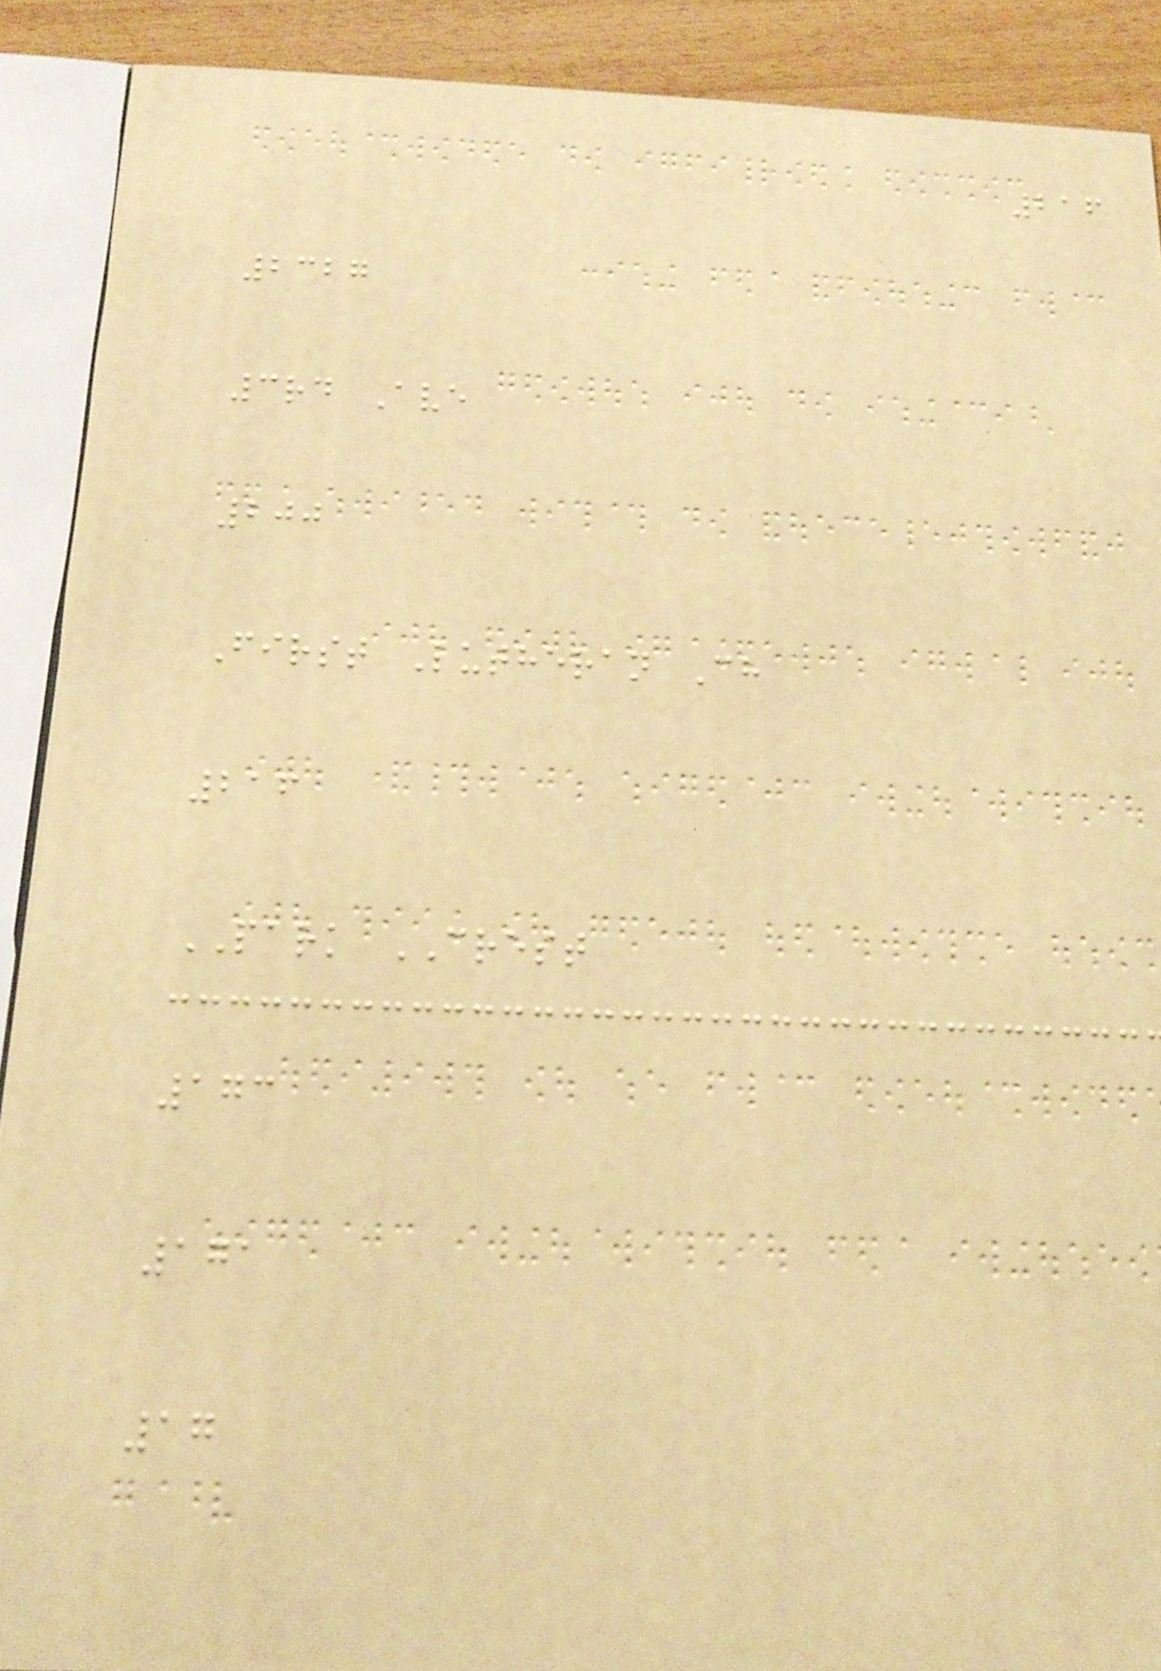216
2327
3rd Ave
200
First Lutheran Ch
216
PARK CREST
173
171
17
